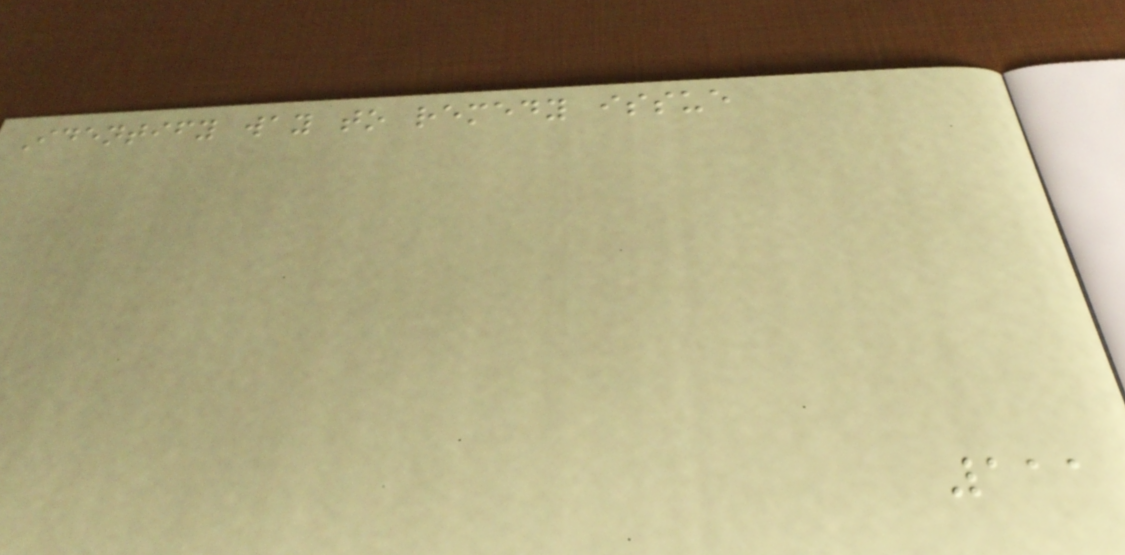Identify way to remedy issue
111
